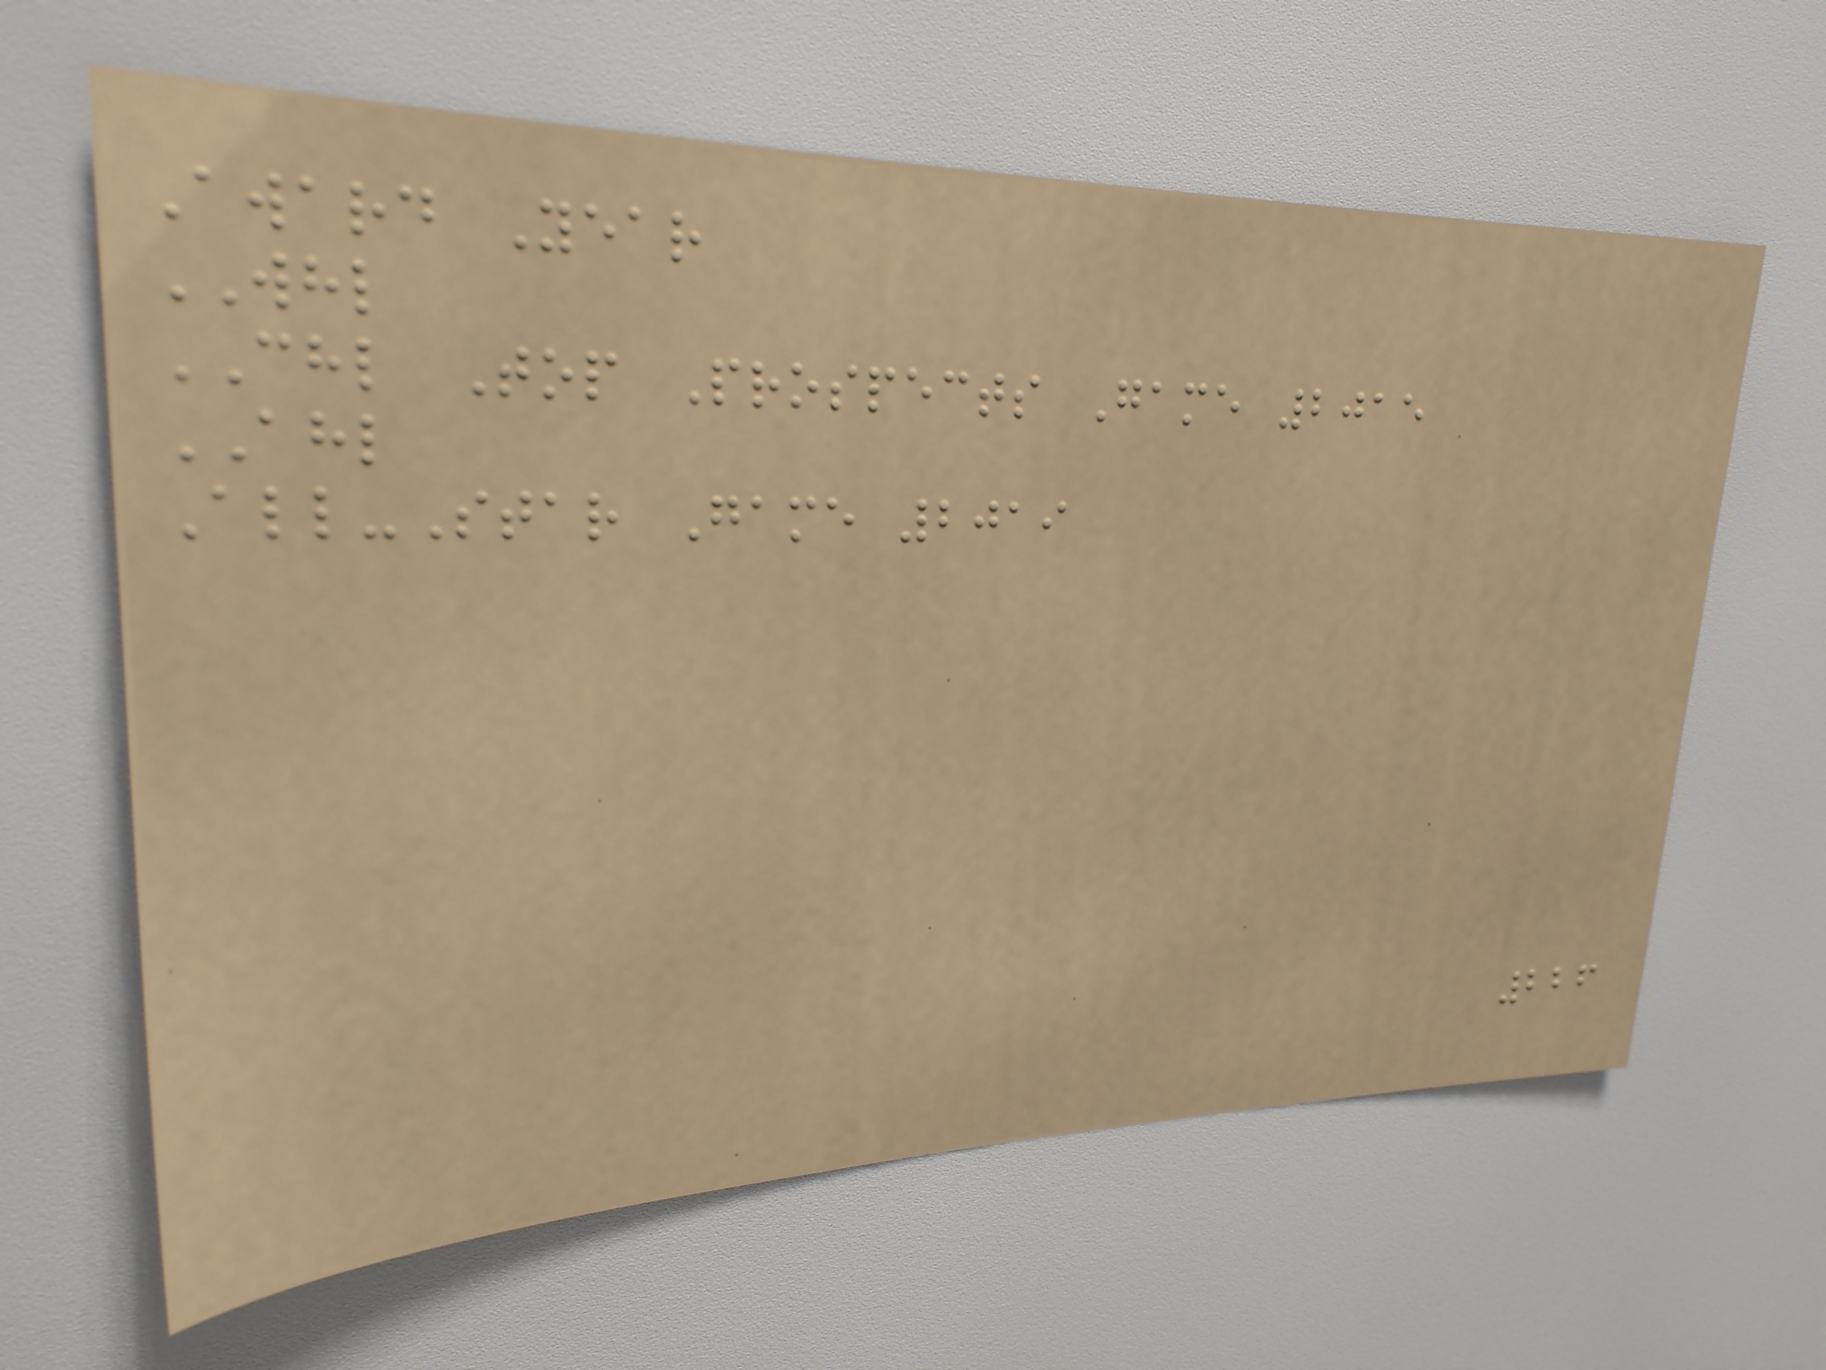Award Year
WHL
CHL Top Prospects Game 2015
AHL
All-Star Game 2019
226
